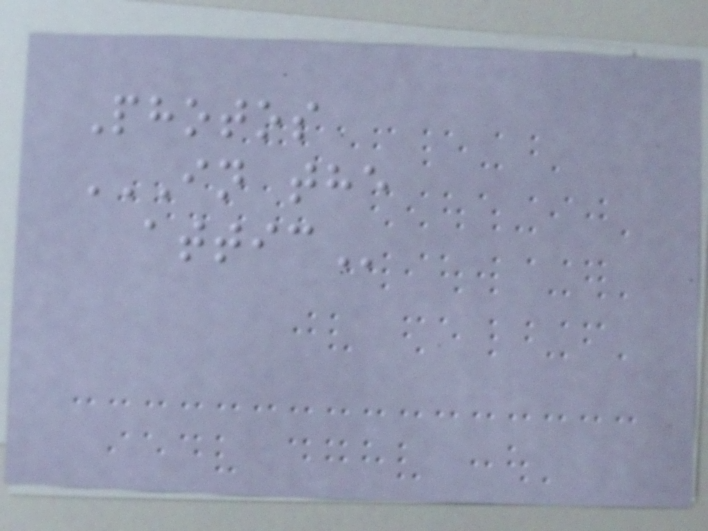Photos
IN THE
ATTIC
